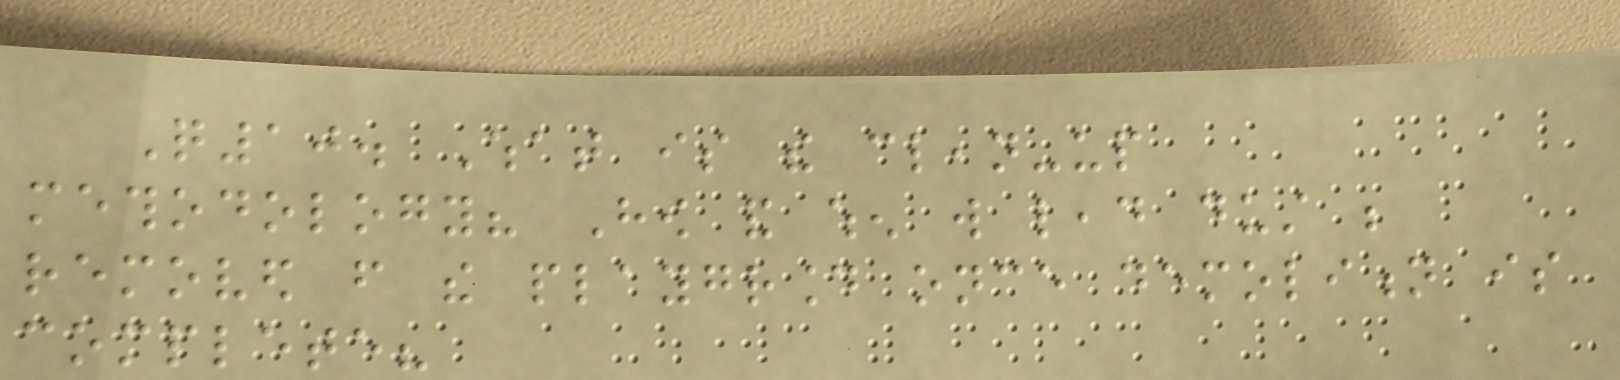Q10. What is the clean-up
methodology? How and when will lead dust be
removed from the playground once demolition is
complete?
